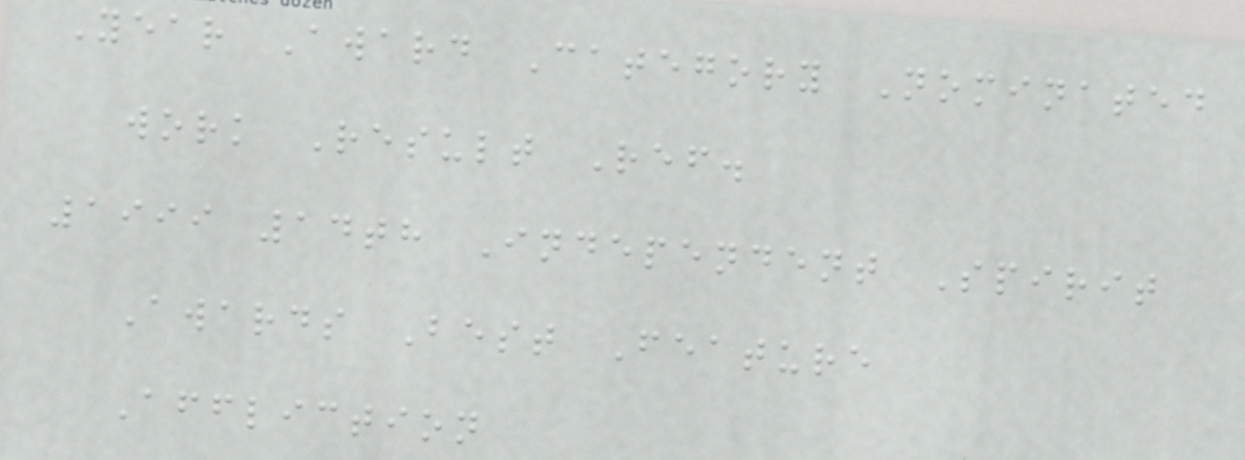Year Award Category Nominated
work Result Ref.
1999 14th Independent Spirit
Awards Best Feature
Affliction
